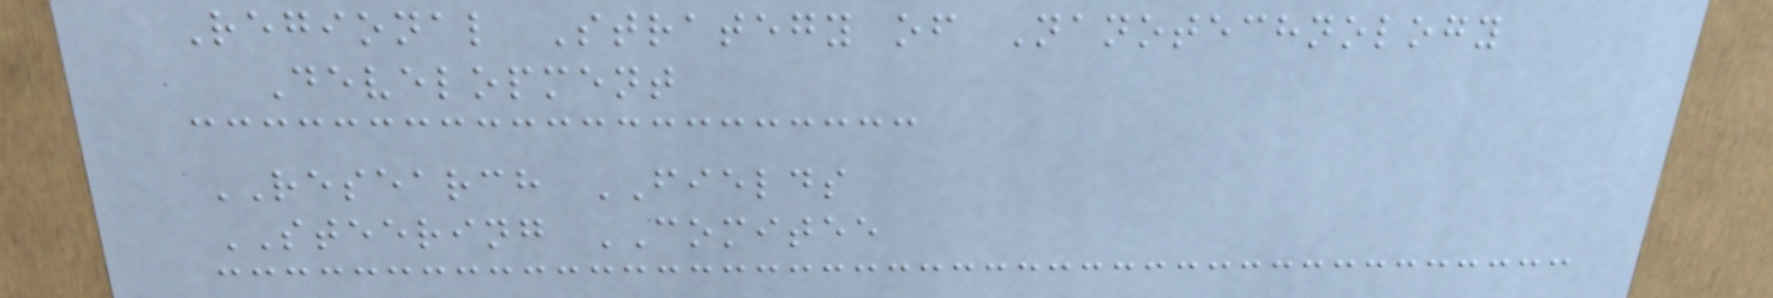Regional Strategy of Nanotechnology
Development
RESEARCH FIELDS
STEERING COMITEE
